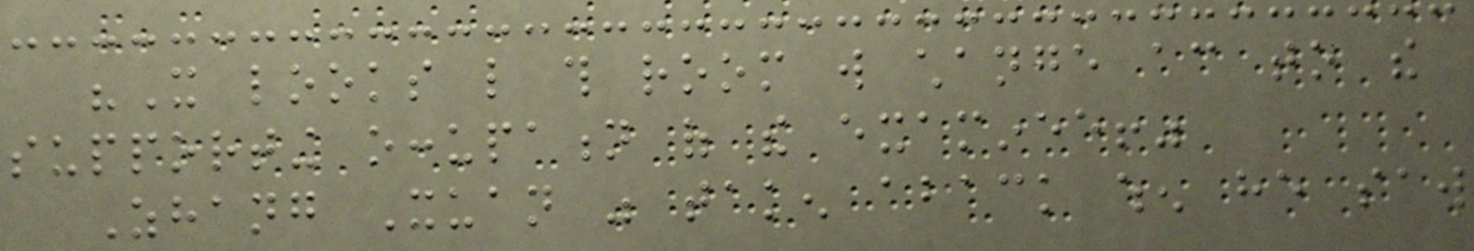"It looks like this room will change according to the
supporting occupation of the examinee!"
Zhang Xuan was taken aback when he saw
